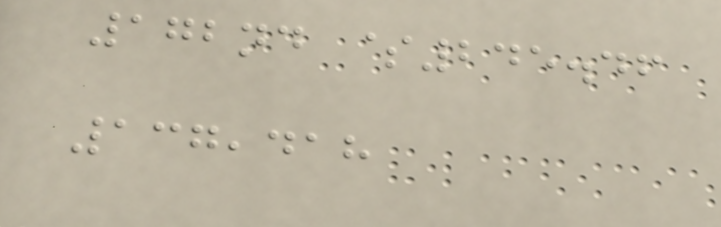172nd $245.46
137,418
